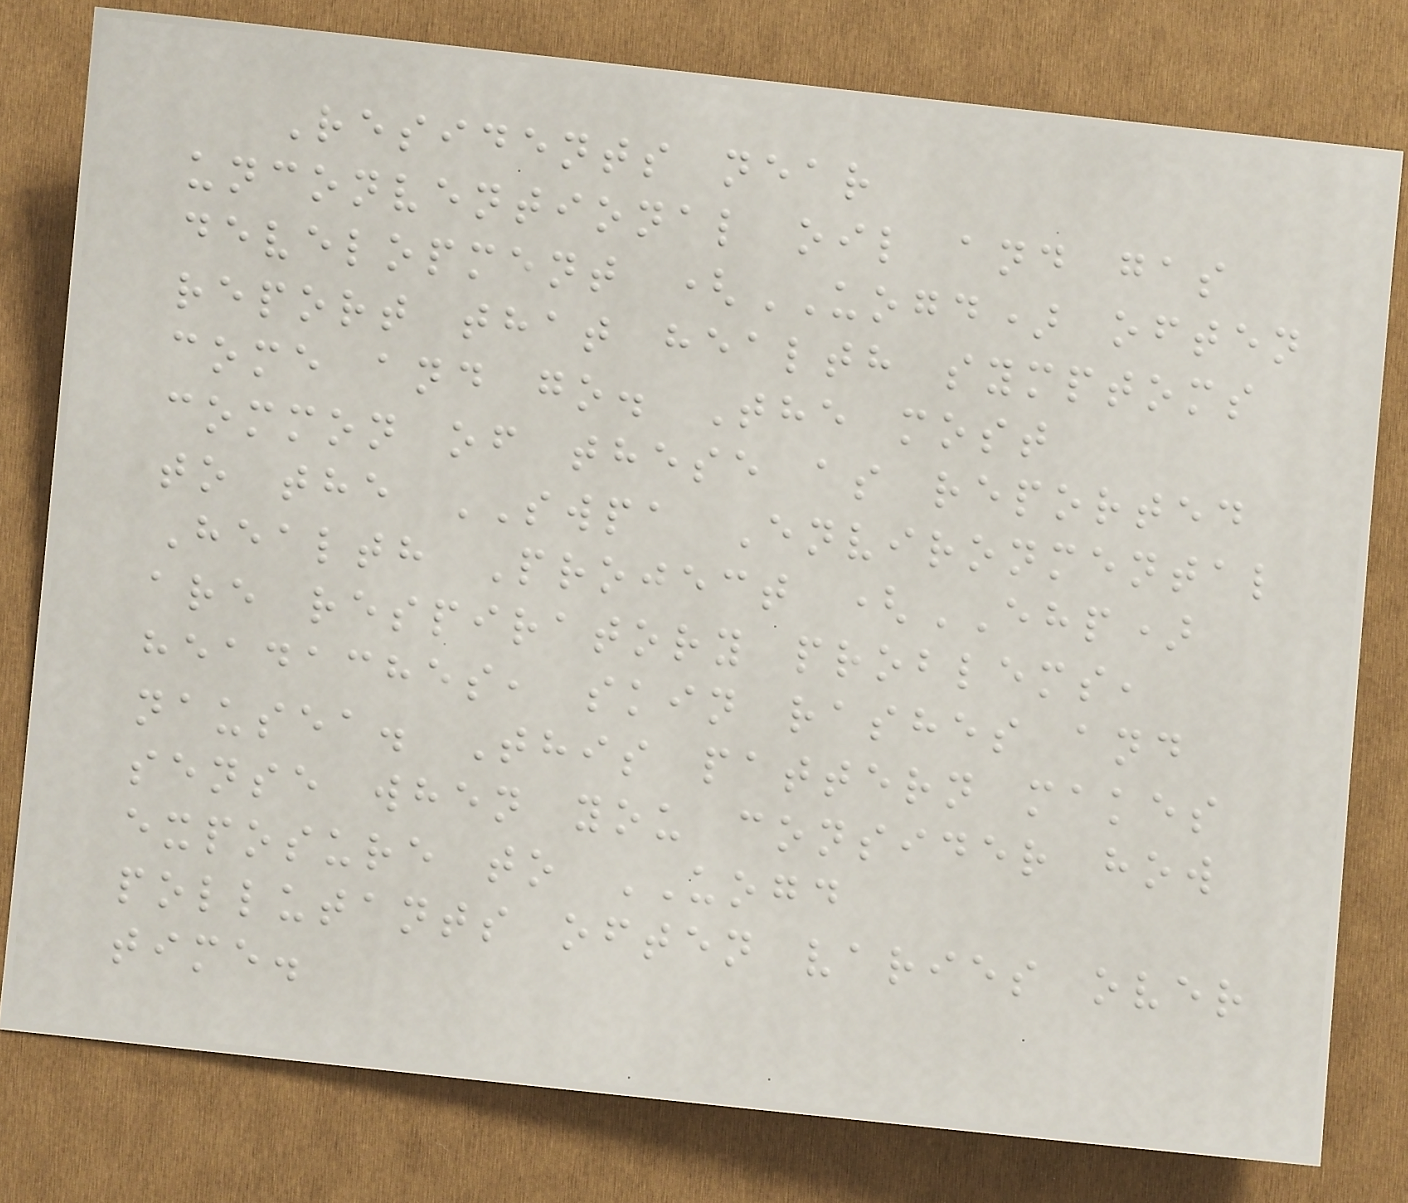Residents near
unconventional oil and gas
development (UOGD) often
report that health symptoms
come and go. The most
common of these as reported
to the SWPA Environmental
Health Project (EHP)
are respiratory problems,
headaches, skin rashes and
nausea. This pattern makes
sense when you consider how
exposure to UOGD
pollutants often varies over
time.
